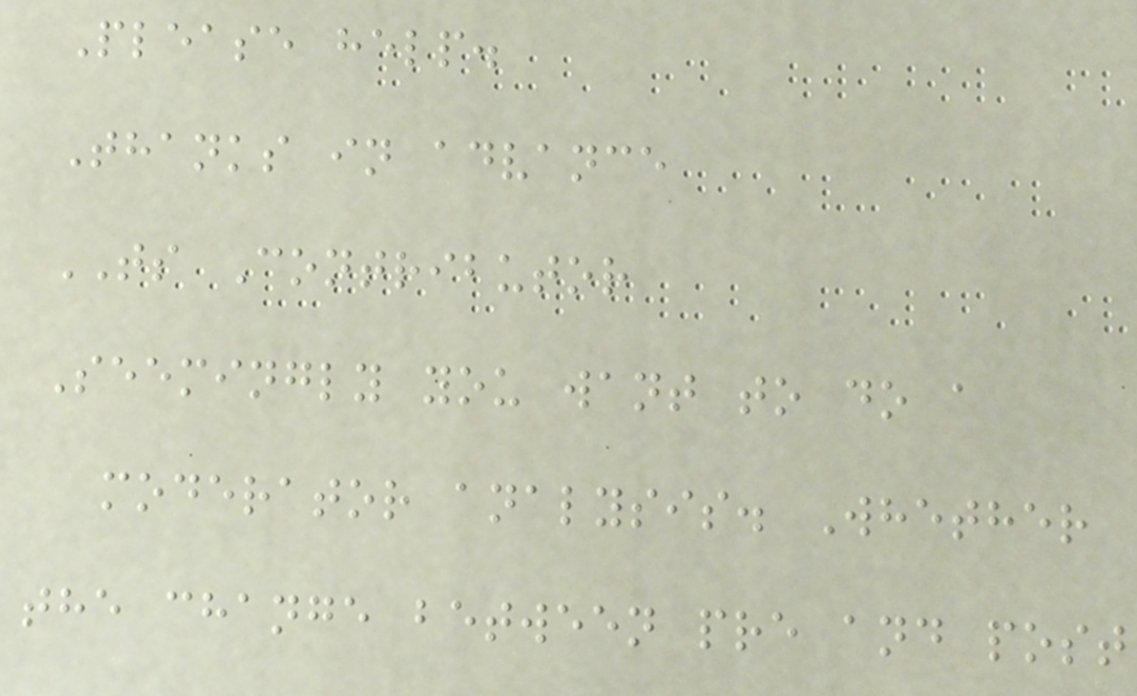Please help.
Thanks in advance
TS Contributor
Seemingly you want to do a
moderator analysis. Whether
the change between pre and post
